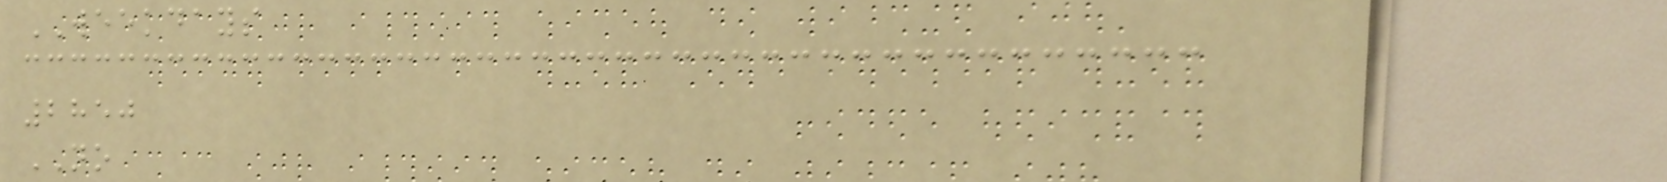WEEKDAYS
2850
NO
